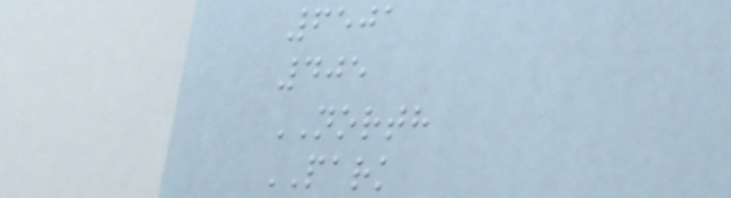6501
405
NORTH
PARK
